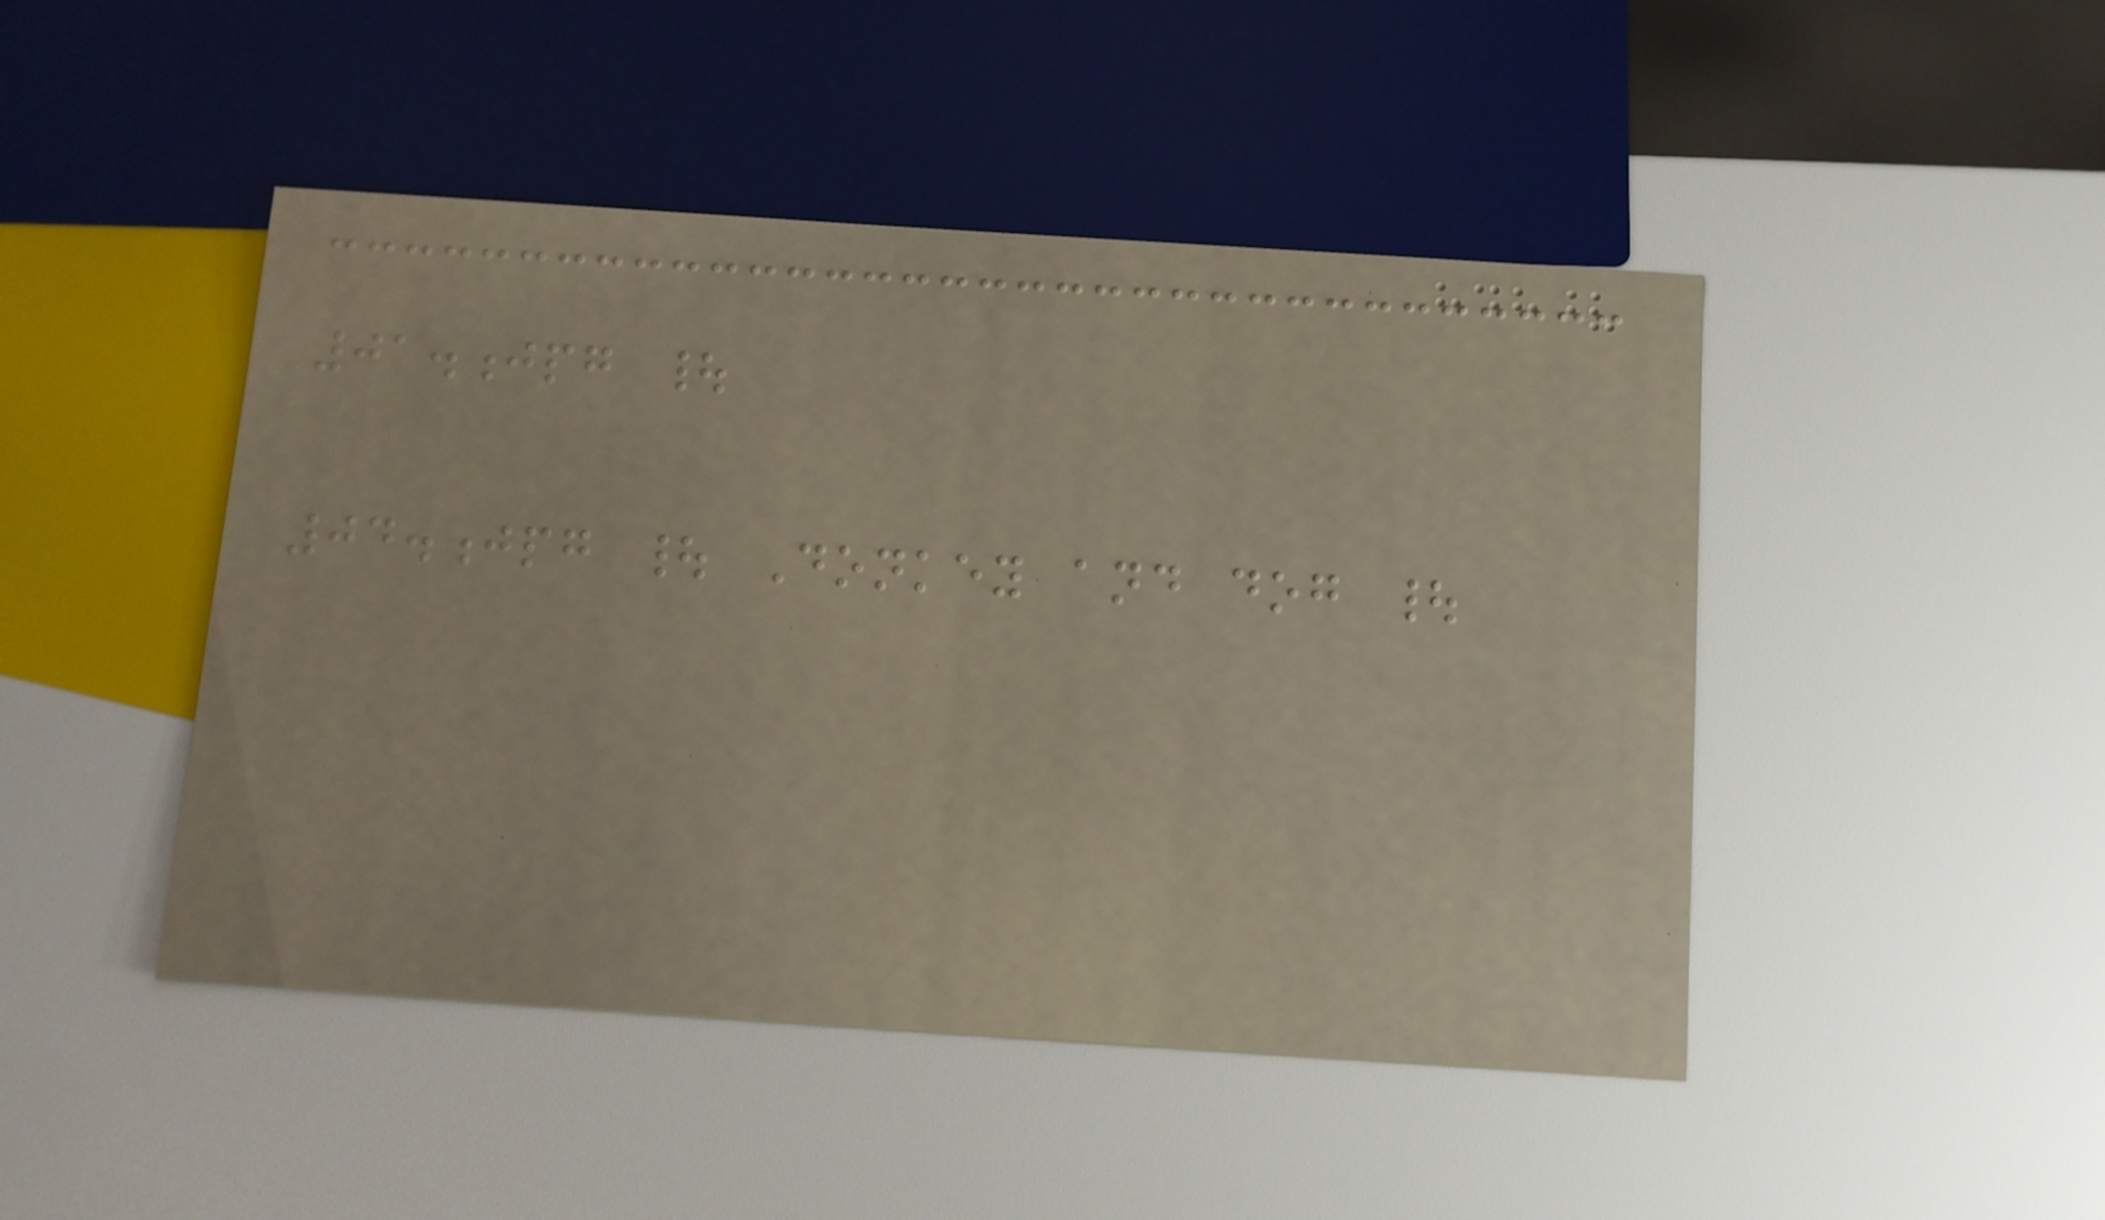01.jpg |
04.jpg | Donkey and dog |
